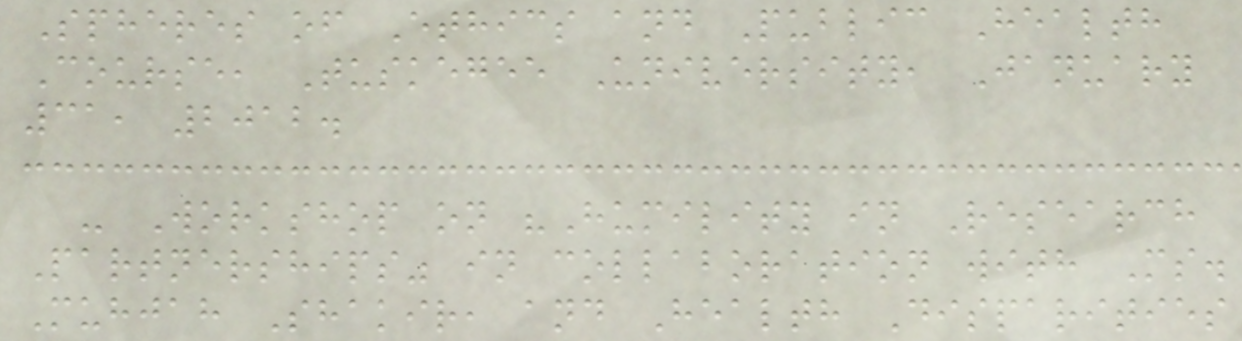Spheres of Ethics and Public Health
Course, Tuskegee University, January
31, 2012.
- Workshop on "Humility in Research
Partnerships" in collaboration with Ms.
Muhjah Shakir, and Health Disparities
